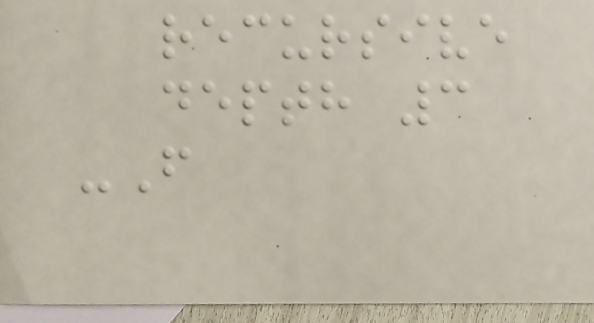recursive
depth 3
-F
